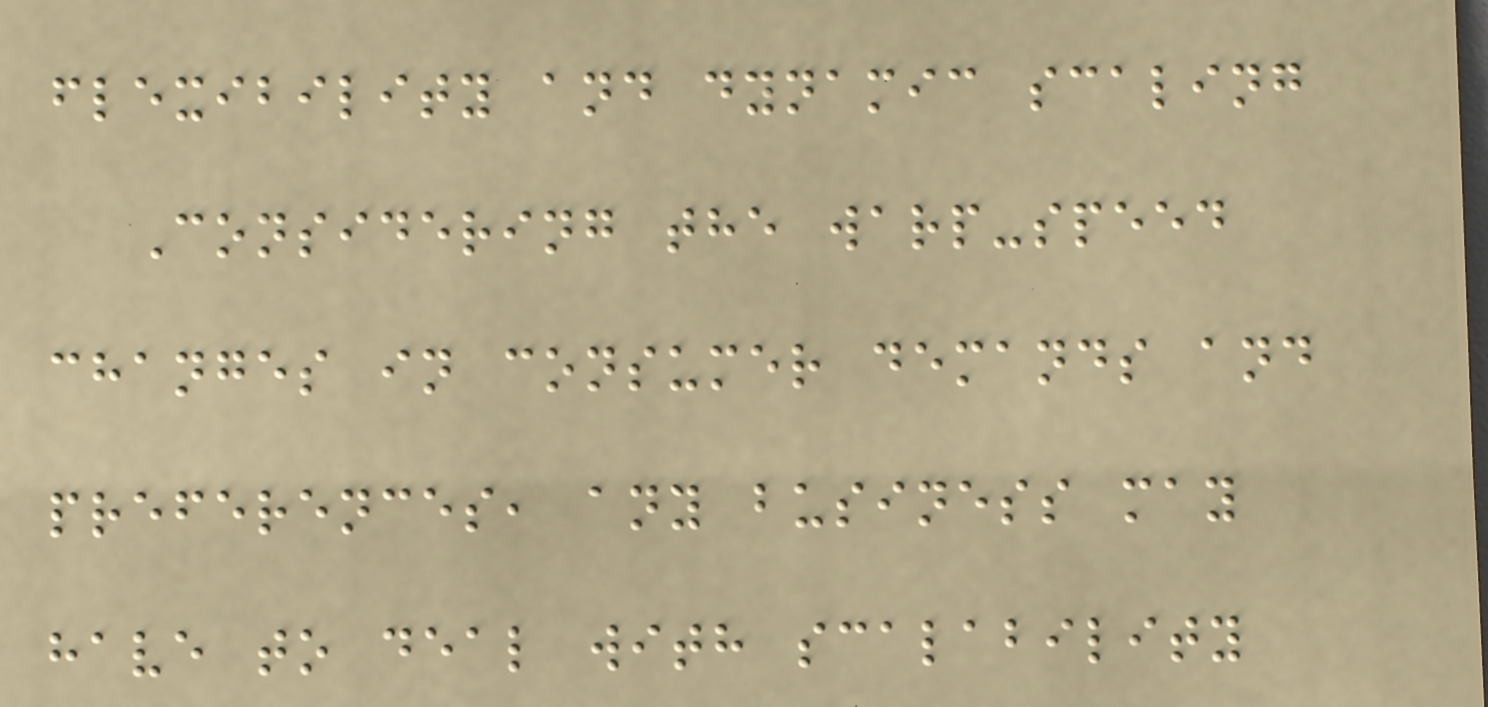flexibility and dynamic scaling
Considering the warp-speed
changes in consumer demands and
preferences, any business may
have to deal with scalability
